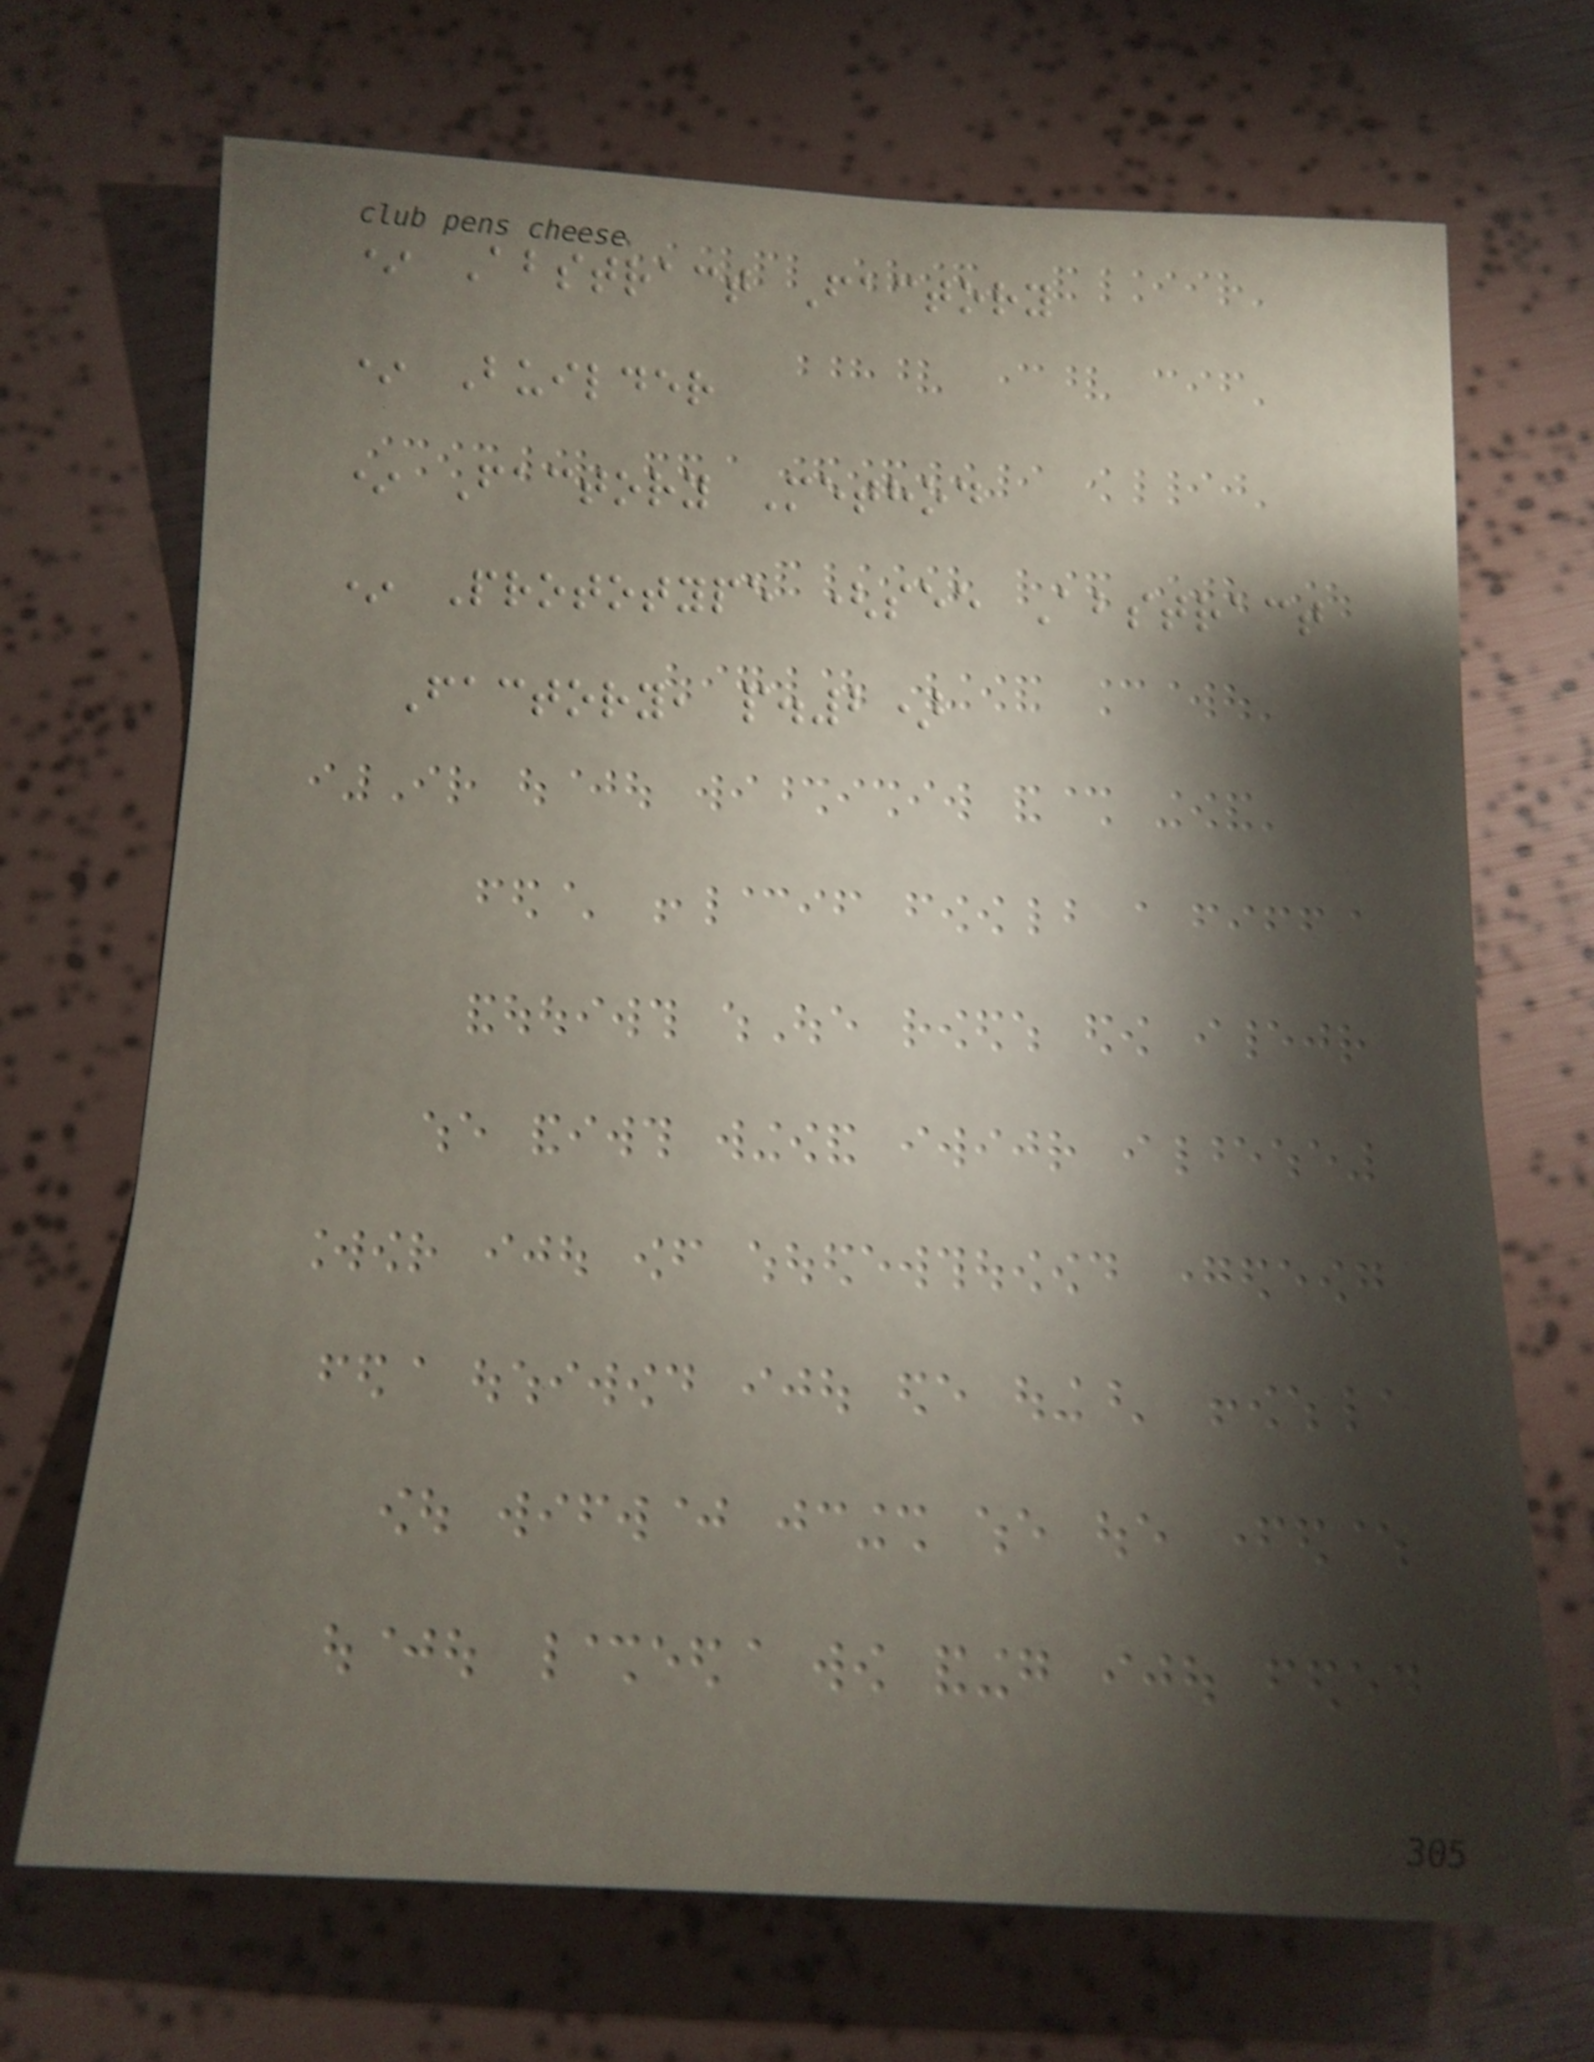* Abstract Factory
* Builder
* Factory Method
* Prototype (see Abstract
Factory, p.2)
